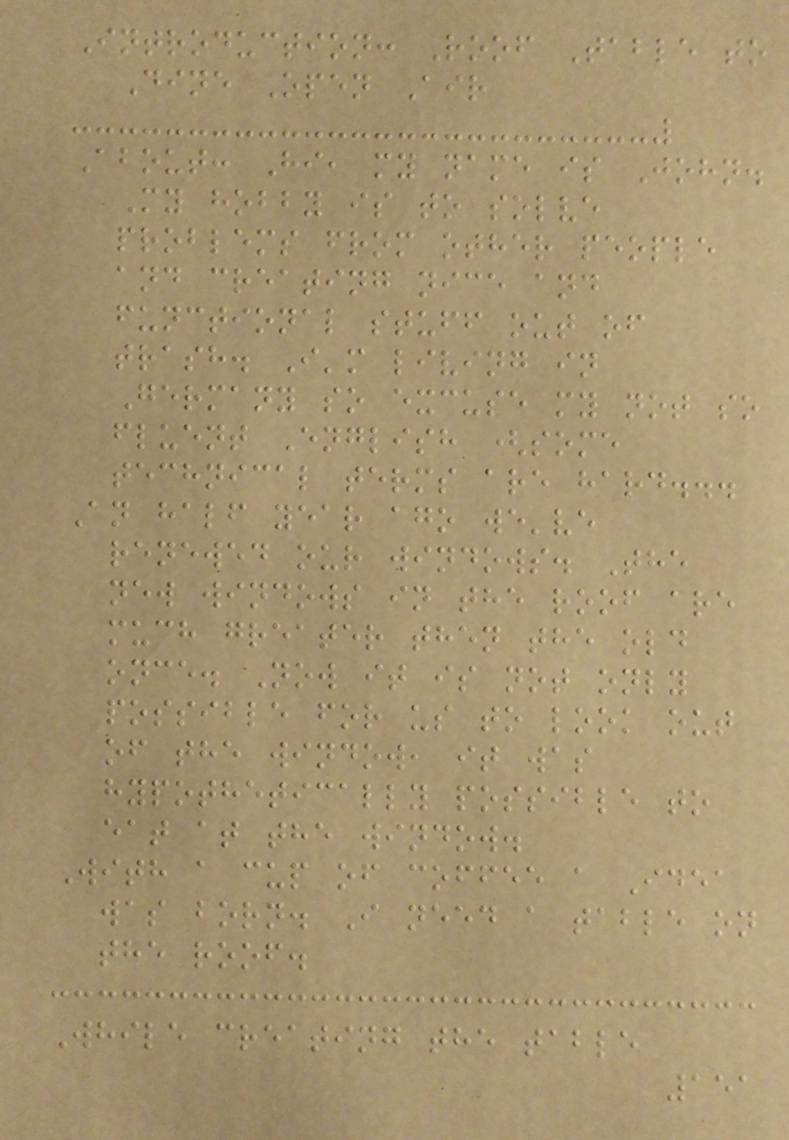Introduction: Roof Table to
Dine Open Air
About: Hi, my name is John.
My hobby is to solve
problems from other people
and creating nice and
functional stuff out of
trash. I'm living in
Germany so excuse my not so
fluent English (some
technical terms are hard...
An half year ago we've
renewed our windows. The
new windows in the roof are
much greater then the old
once. Now it is not only
possible for us to look out
of the window, it was
hypothetically possible to
eat at the window.
With a cup of coffee a Idea
was born. I need a table on
the roof.
While creating the table
151
